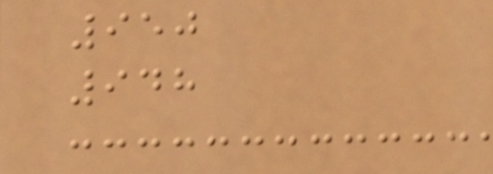950
948
